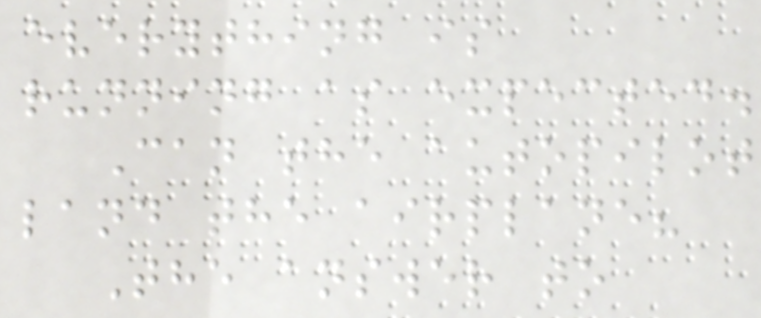everything is
running as expected.
Can the autopilot
land the airplane?
The answer to
